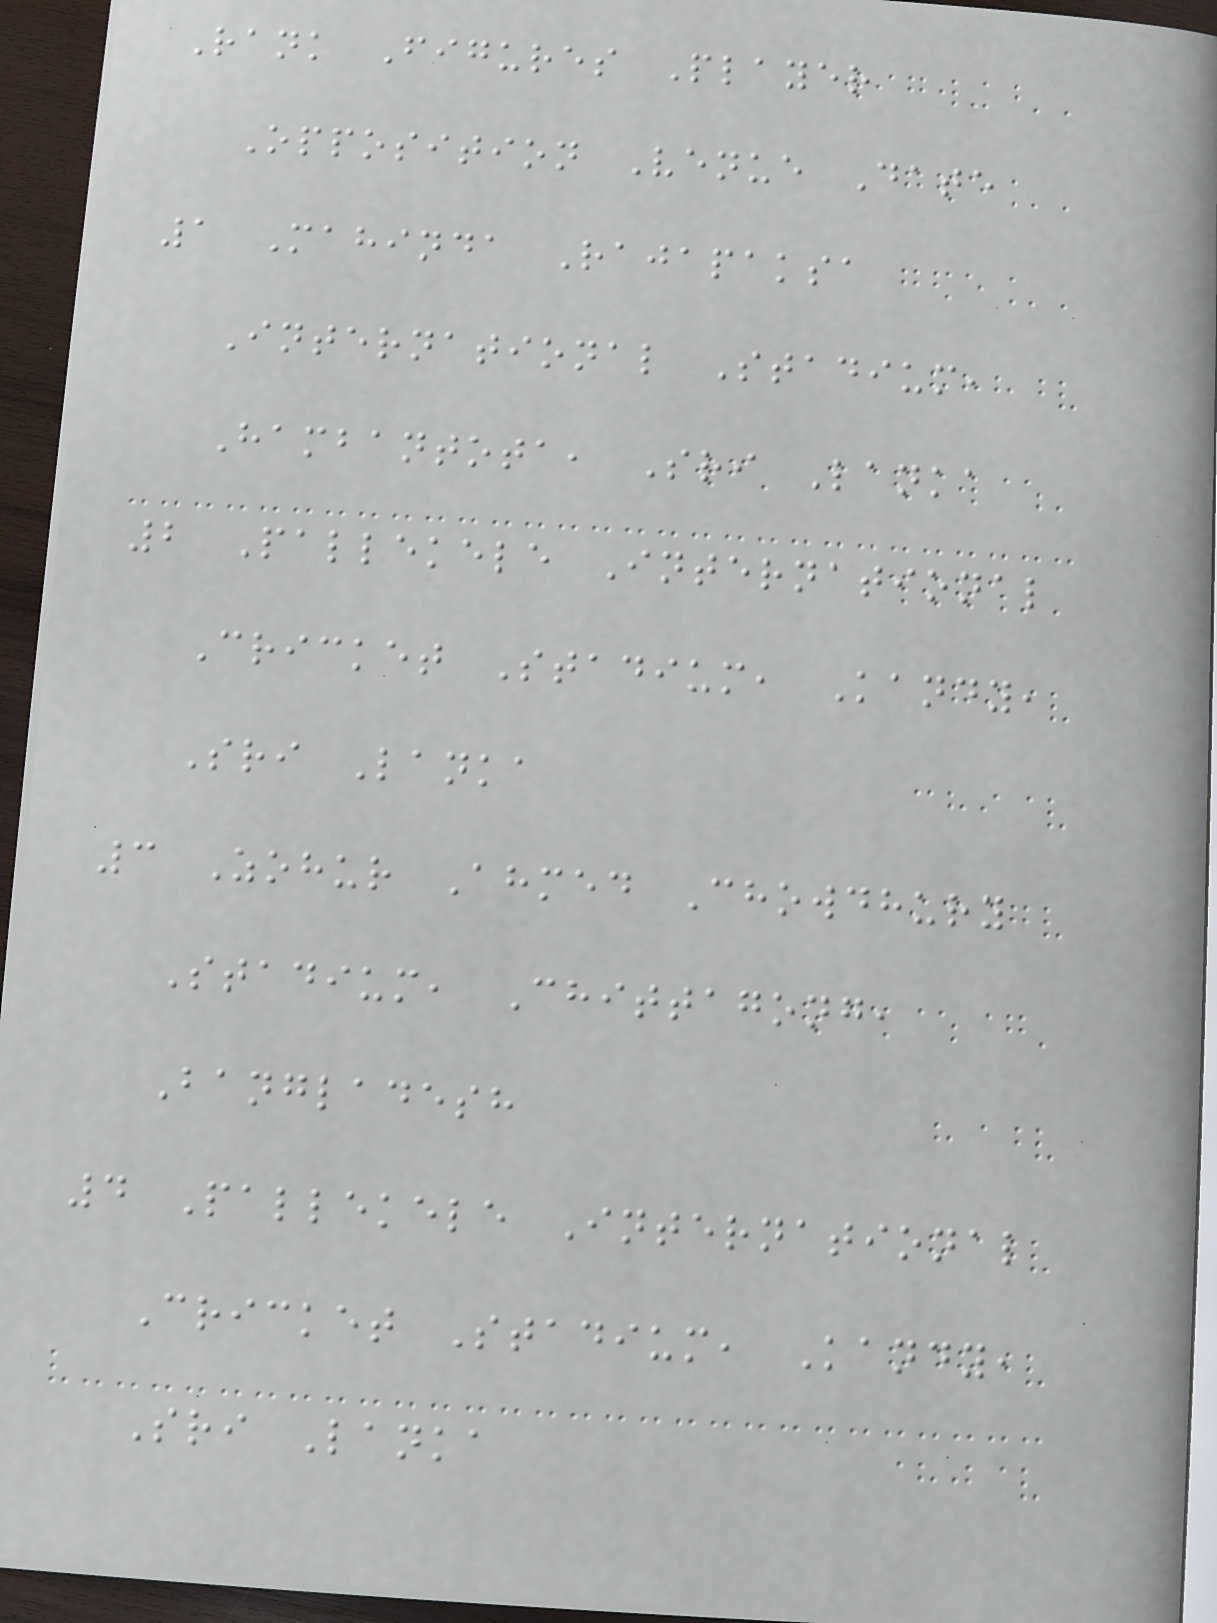Rank Figures Player
Opposition Venue Date
1 Mahinda Rajapaksa
International Stadium,
Hambantota, Sri Lanka
2 Pallekele International
Cricket Stadium, Kandy,
Sri Lanka
3 Zohur Ahmed Chowdhury
Stadium, Chittagong,
Bangladesh
4 Pallekele International
Cricket Stadium, Kandy,
Sri Lanka
